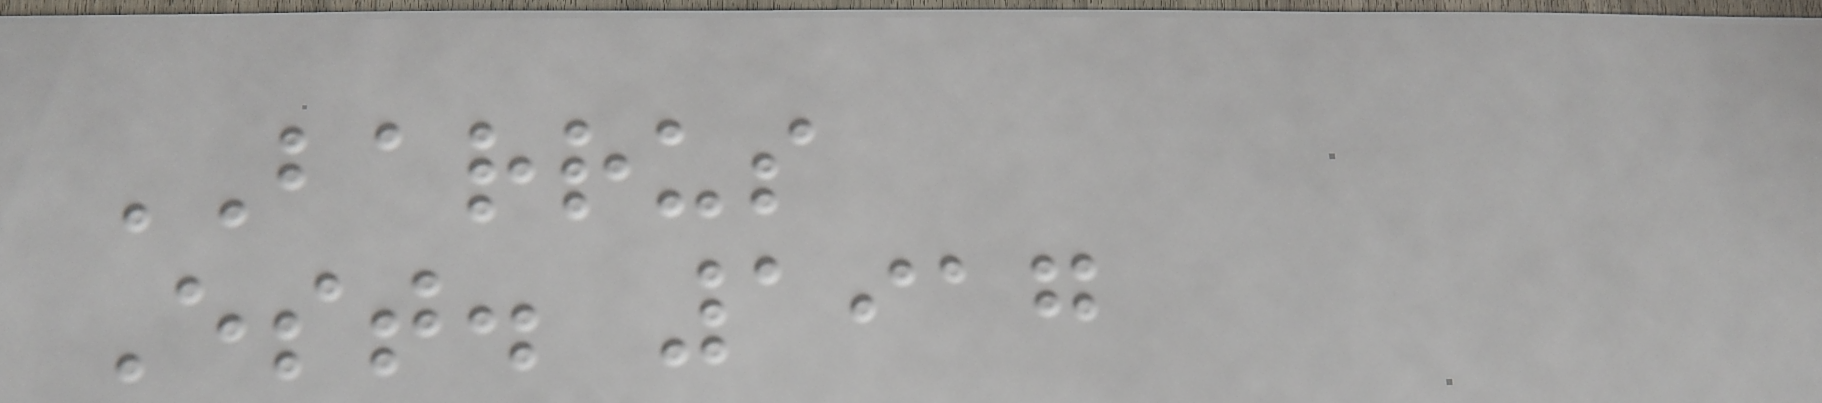BARRUS
Est. 1917
